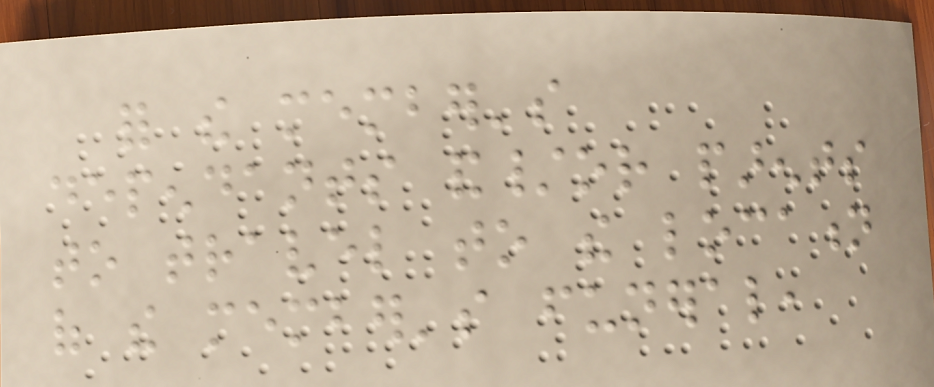for the member's
dependants and/or parents
to travel to the location
of the member's funeral,
